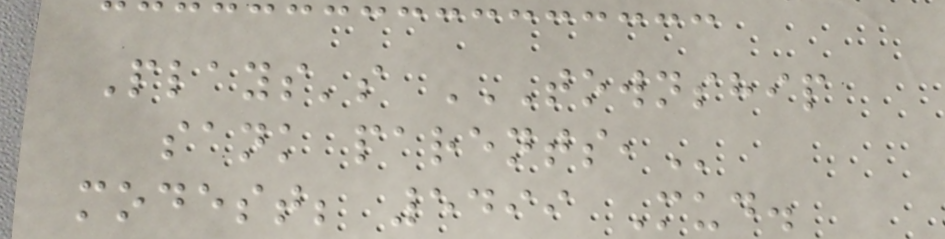Plays's TOWNSHIP
SANK PARENTS,
modest; 5499 Mud.
